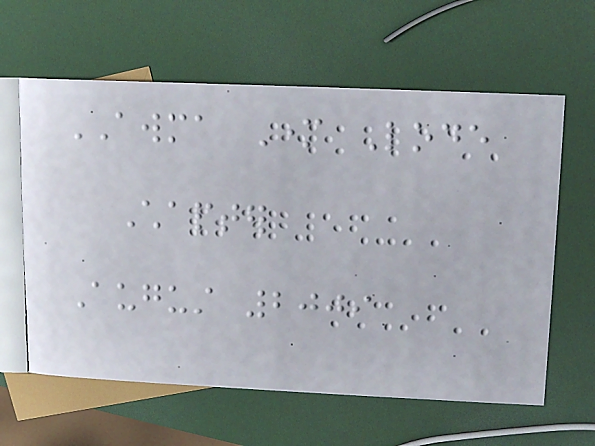AWMA Mother Lode
Chapter
August 2009
